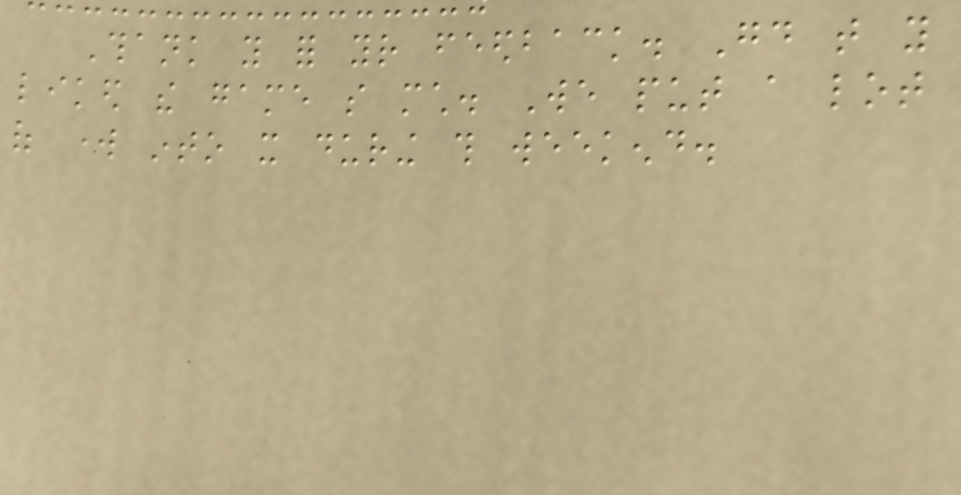Thank you for your feedback. Good that you
liked the game so much. We put a lot
of work into it during this weekend.
